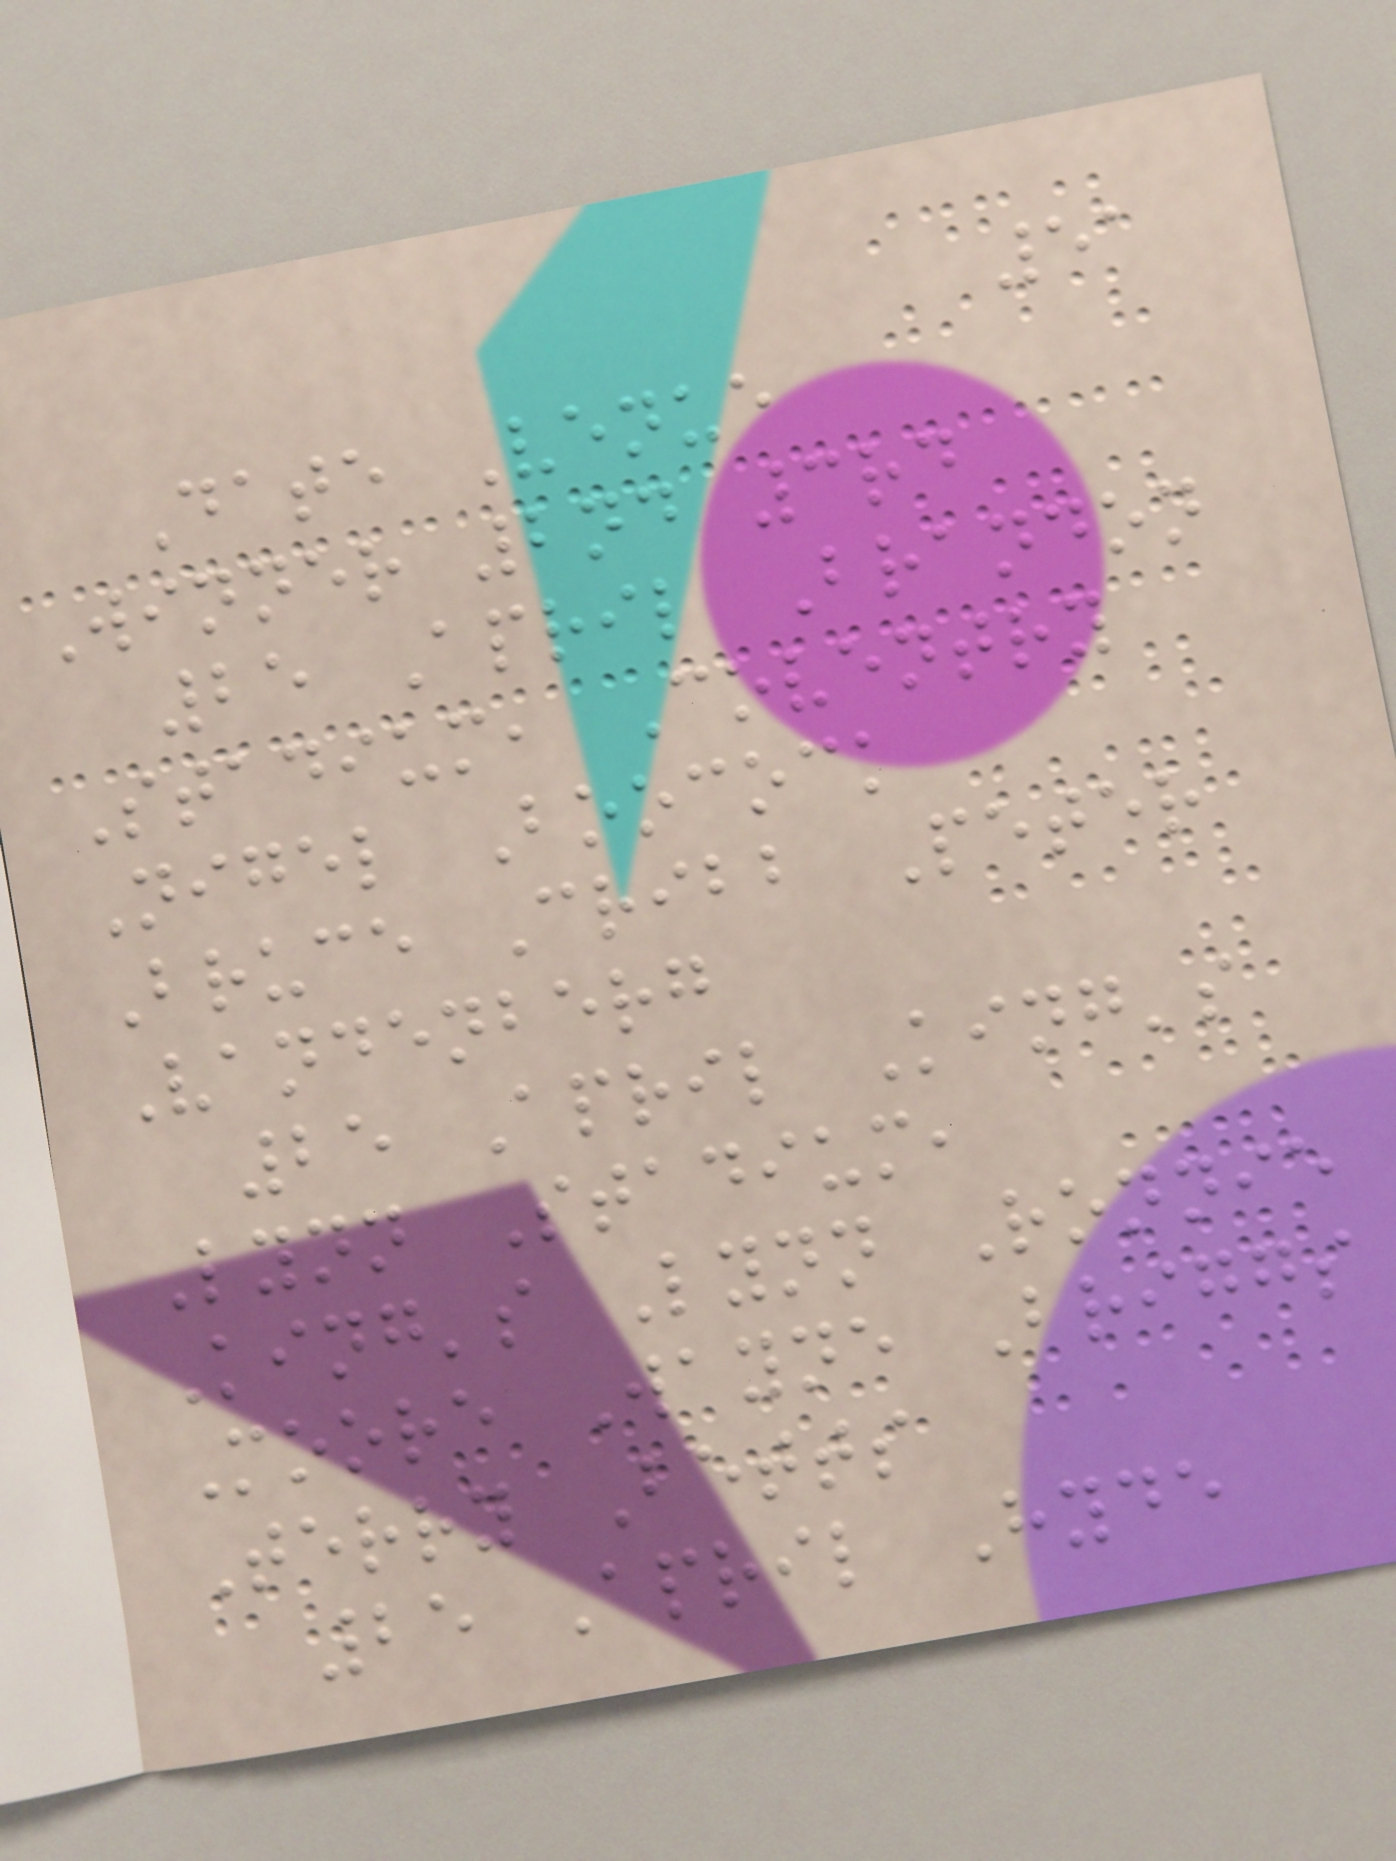51
Date Venue
Winner 2nd 3rd
25 April Brandon
Stadium, Coventry
Nigel Boocock
Bruce Cribb Peter
Vandenberg
25 April King's
Lynn Stadium,
King's Lynn Ronnie
Moore Wayne Briggs
Terry Betts
25 April Hyde
